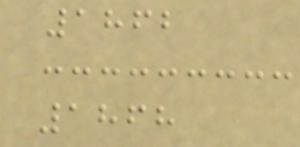1862
1868
